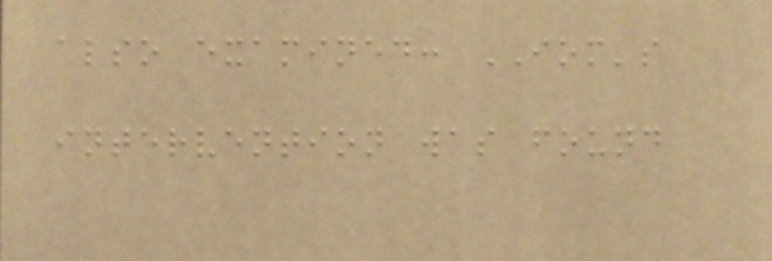also examined: IOM's
intervention was found
